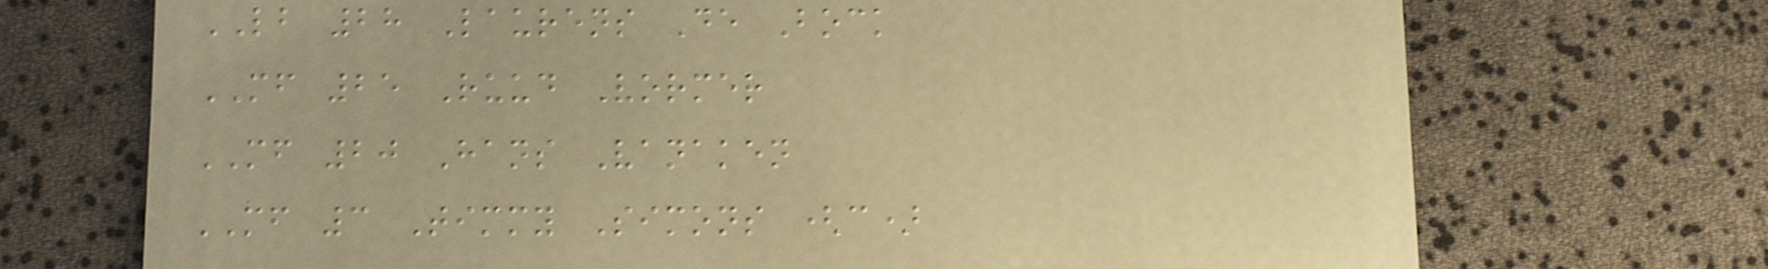LB 28 Laurens De Bock
MF 25 Ruud Vormer
MF 20 Hans Vanaken
MF 3 Timmy Simons (c)
